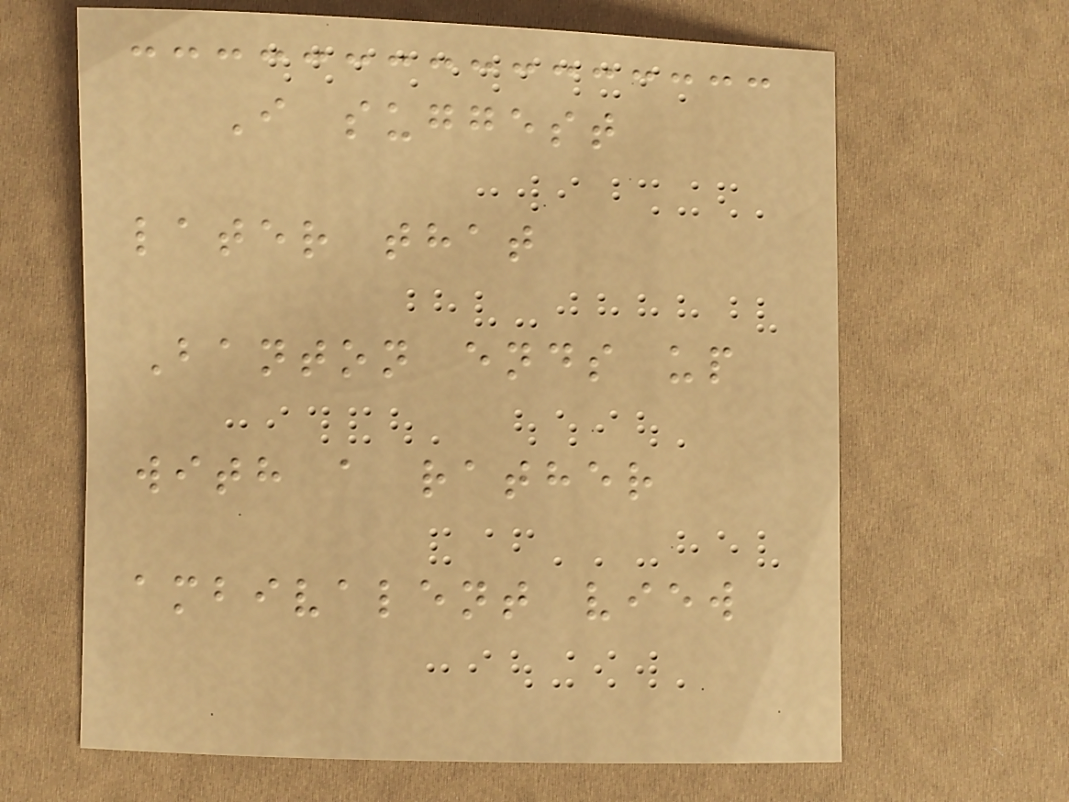I suggest
later that
Banton ends up
with a rather
ambivalent view
